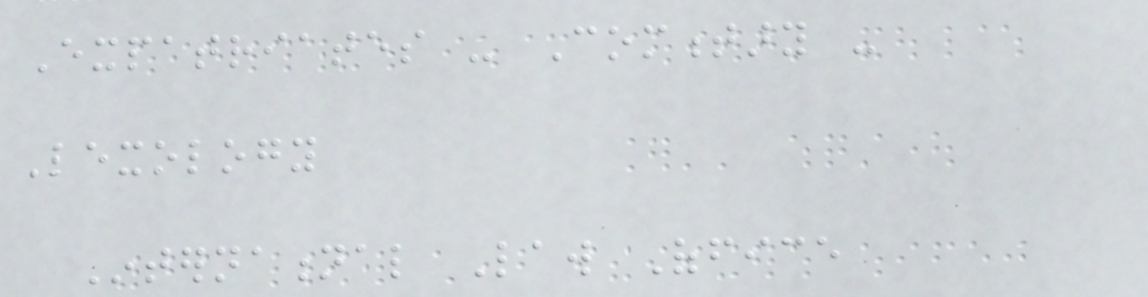Expatriates - Commentary -
Lexology
International Law Office
